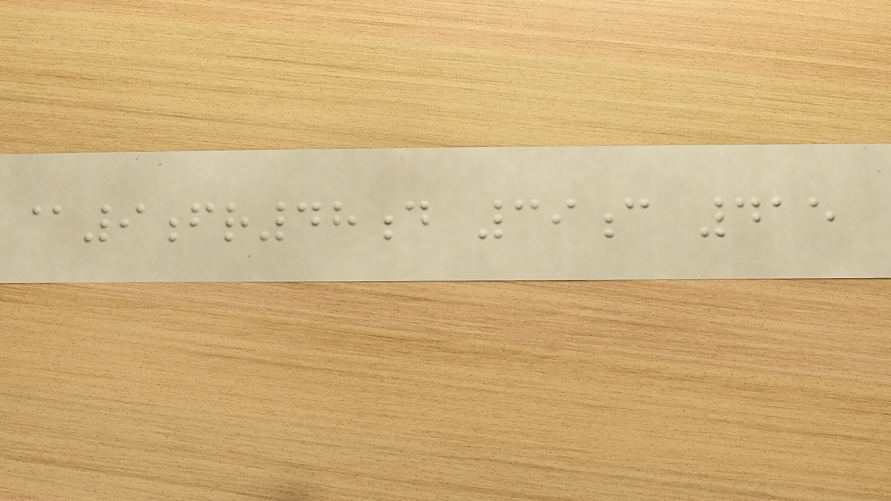@9fr48d 39c 415
